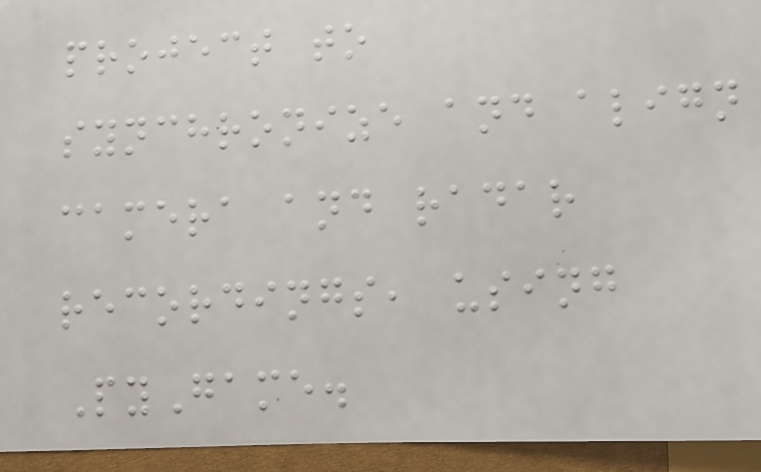project to
synchronize and align
camera and radar
recordings, using
PyGame.
